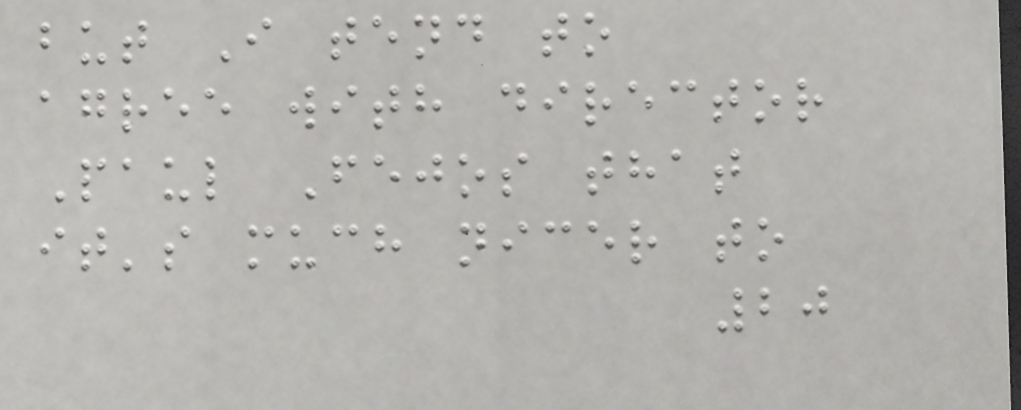but I tend to
agree with director
Paul Fejos that
it's much nicer to
20
